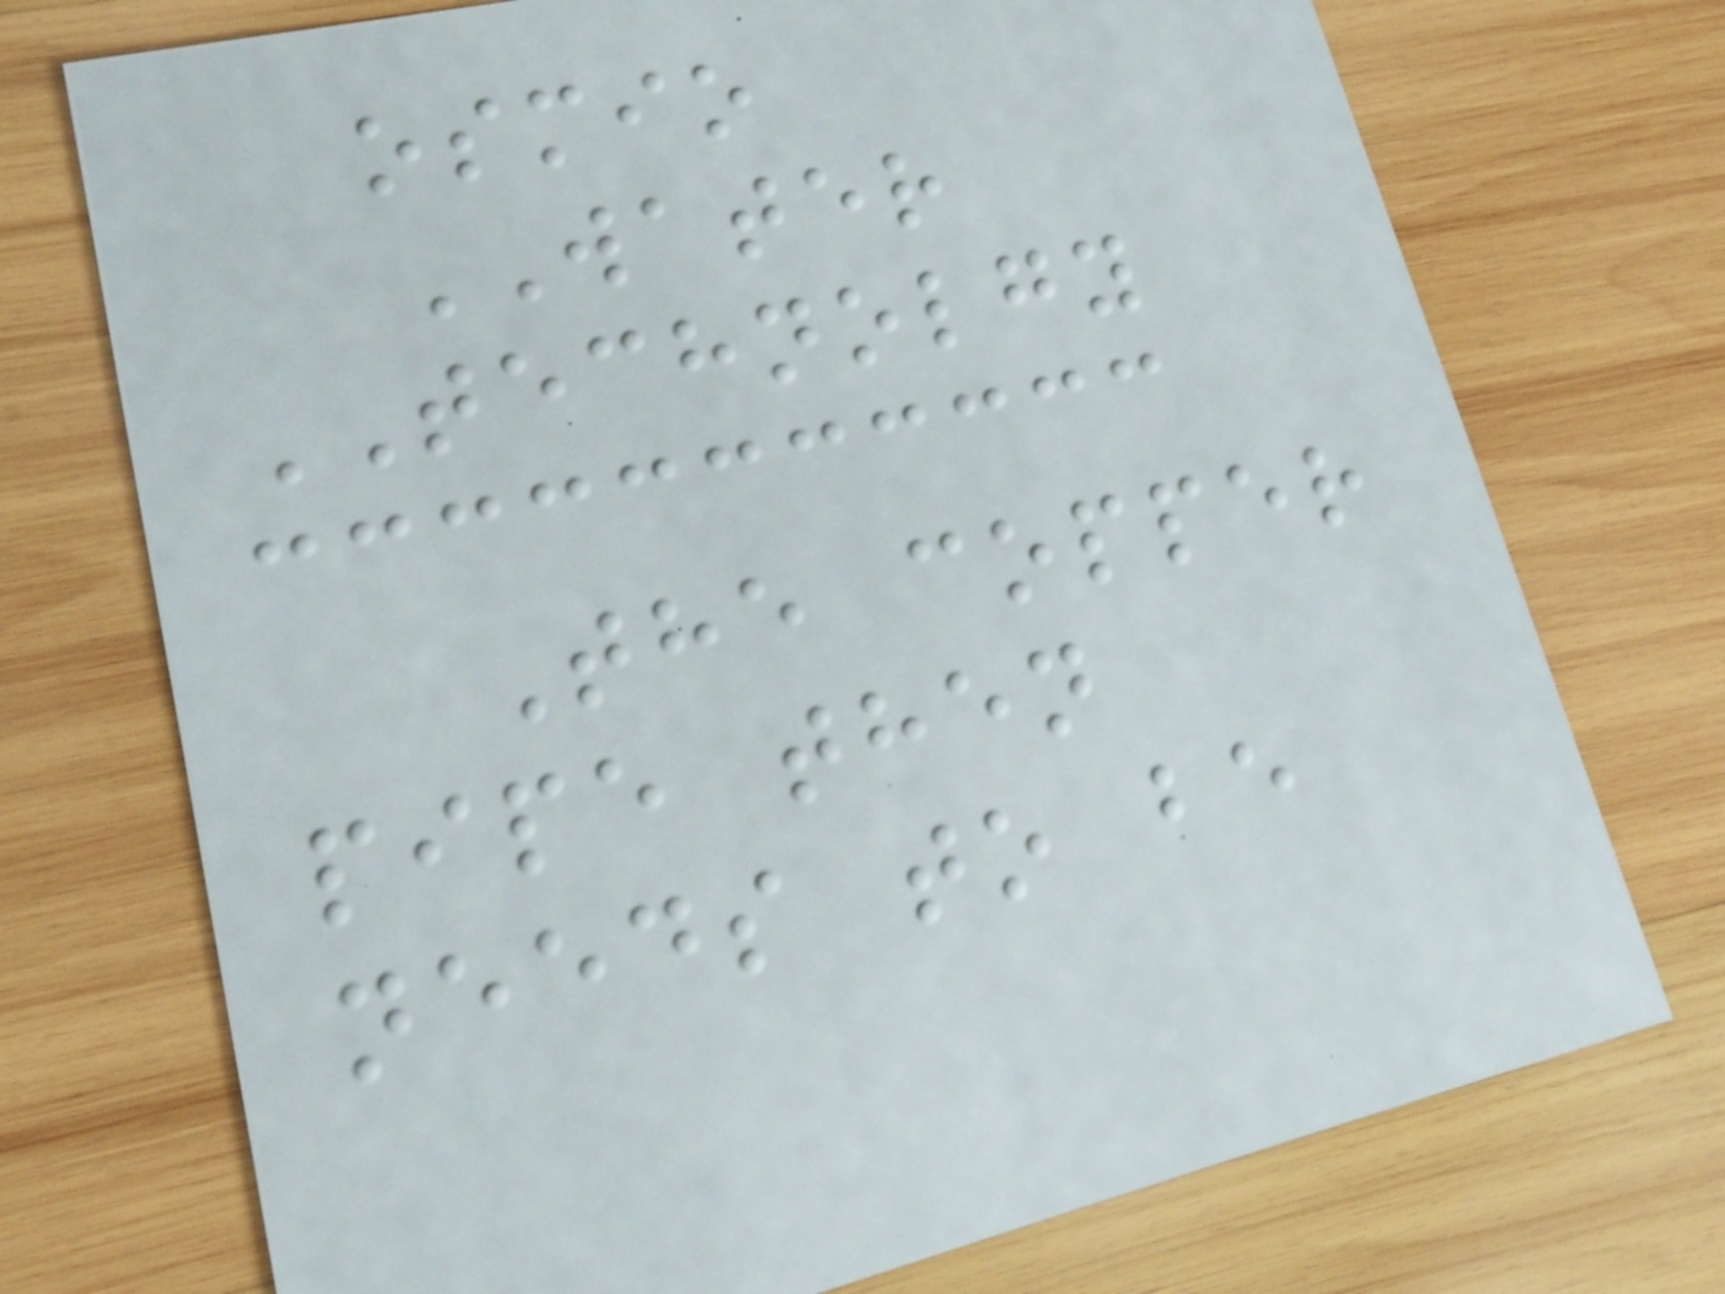osmio
WATER
TECHNOLGY
The copper
pipe then
needs to be
